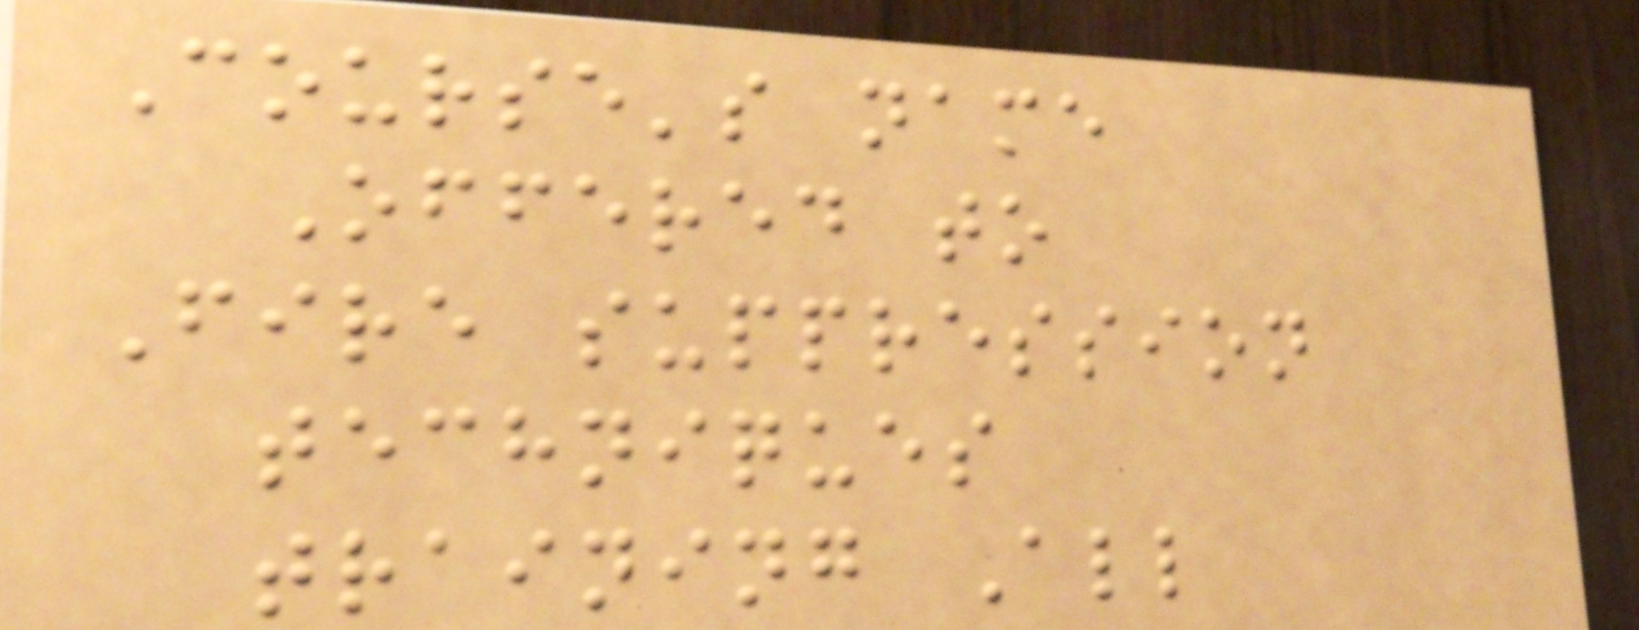Course's name
Offered to
Fire suppression
techniques
training All
